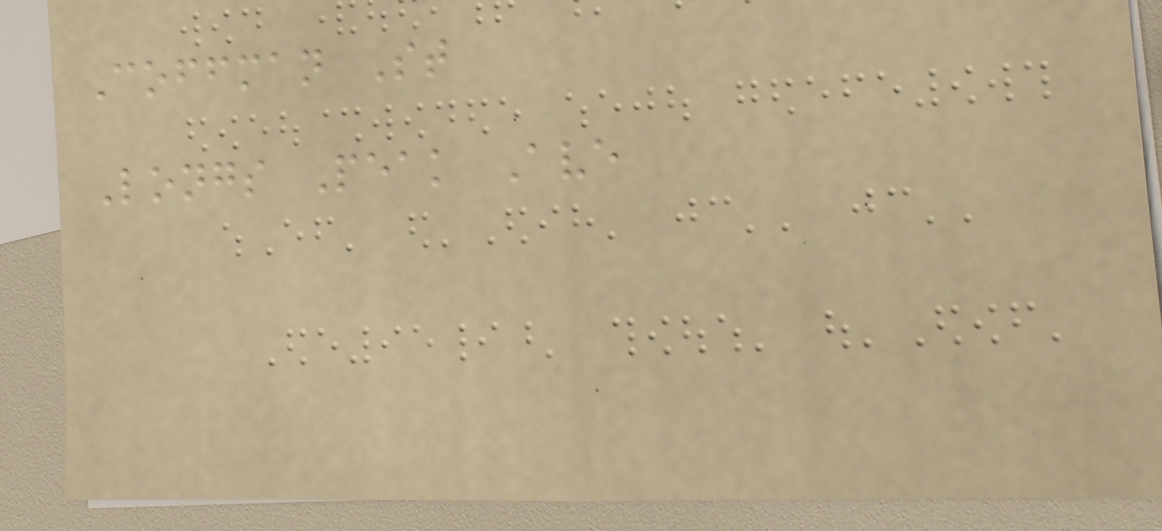Coffman St
Longs Peak Ave
